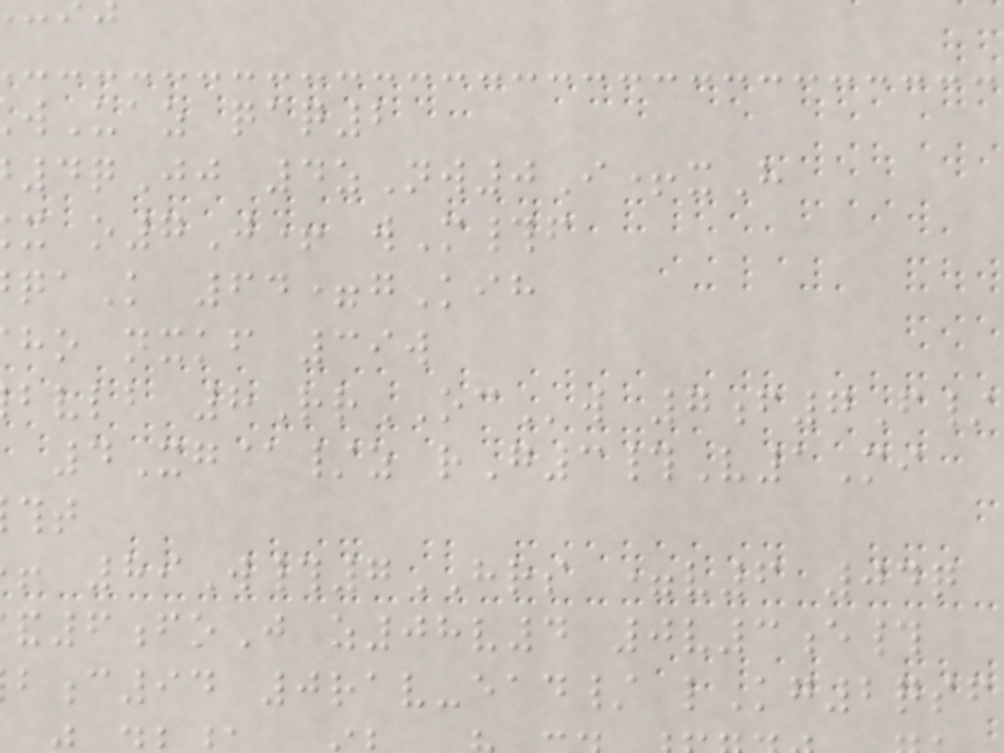wUaz qaq2
4qJj 4zNw0I+xH
x o7J+ wM#f
qaK 64=gKih
ho nxkf 39w
bvlb 8RrOCw 7f7F/
4Xg@/z rG3#V1Mi
89W#7HRS =v6 04q
6foJ z08v4 0v3e#
c94 0rav-ead/ lKg2qsf
